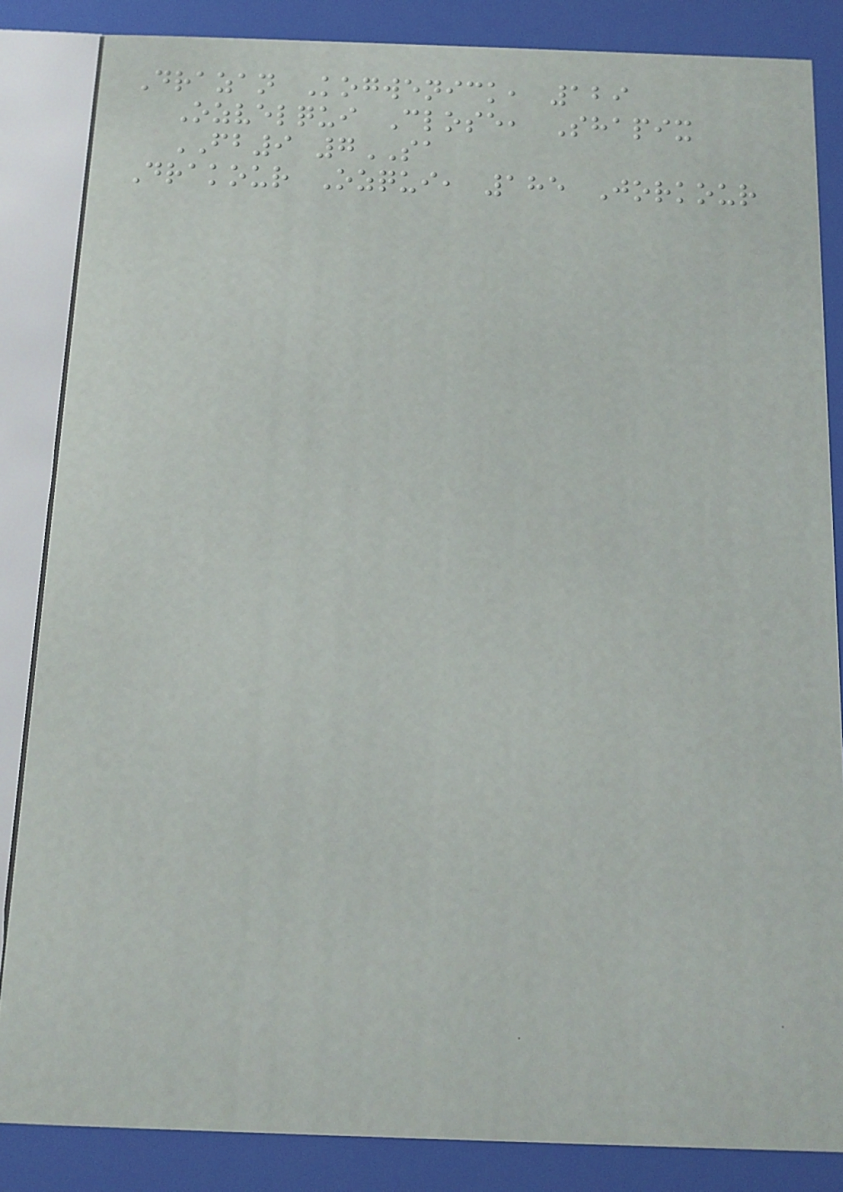Drazan Kogwenick, 129
Ozvelqui Close, Shapix
FB9 7SA
Drakour Ozqui, 185 Jorkour
